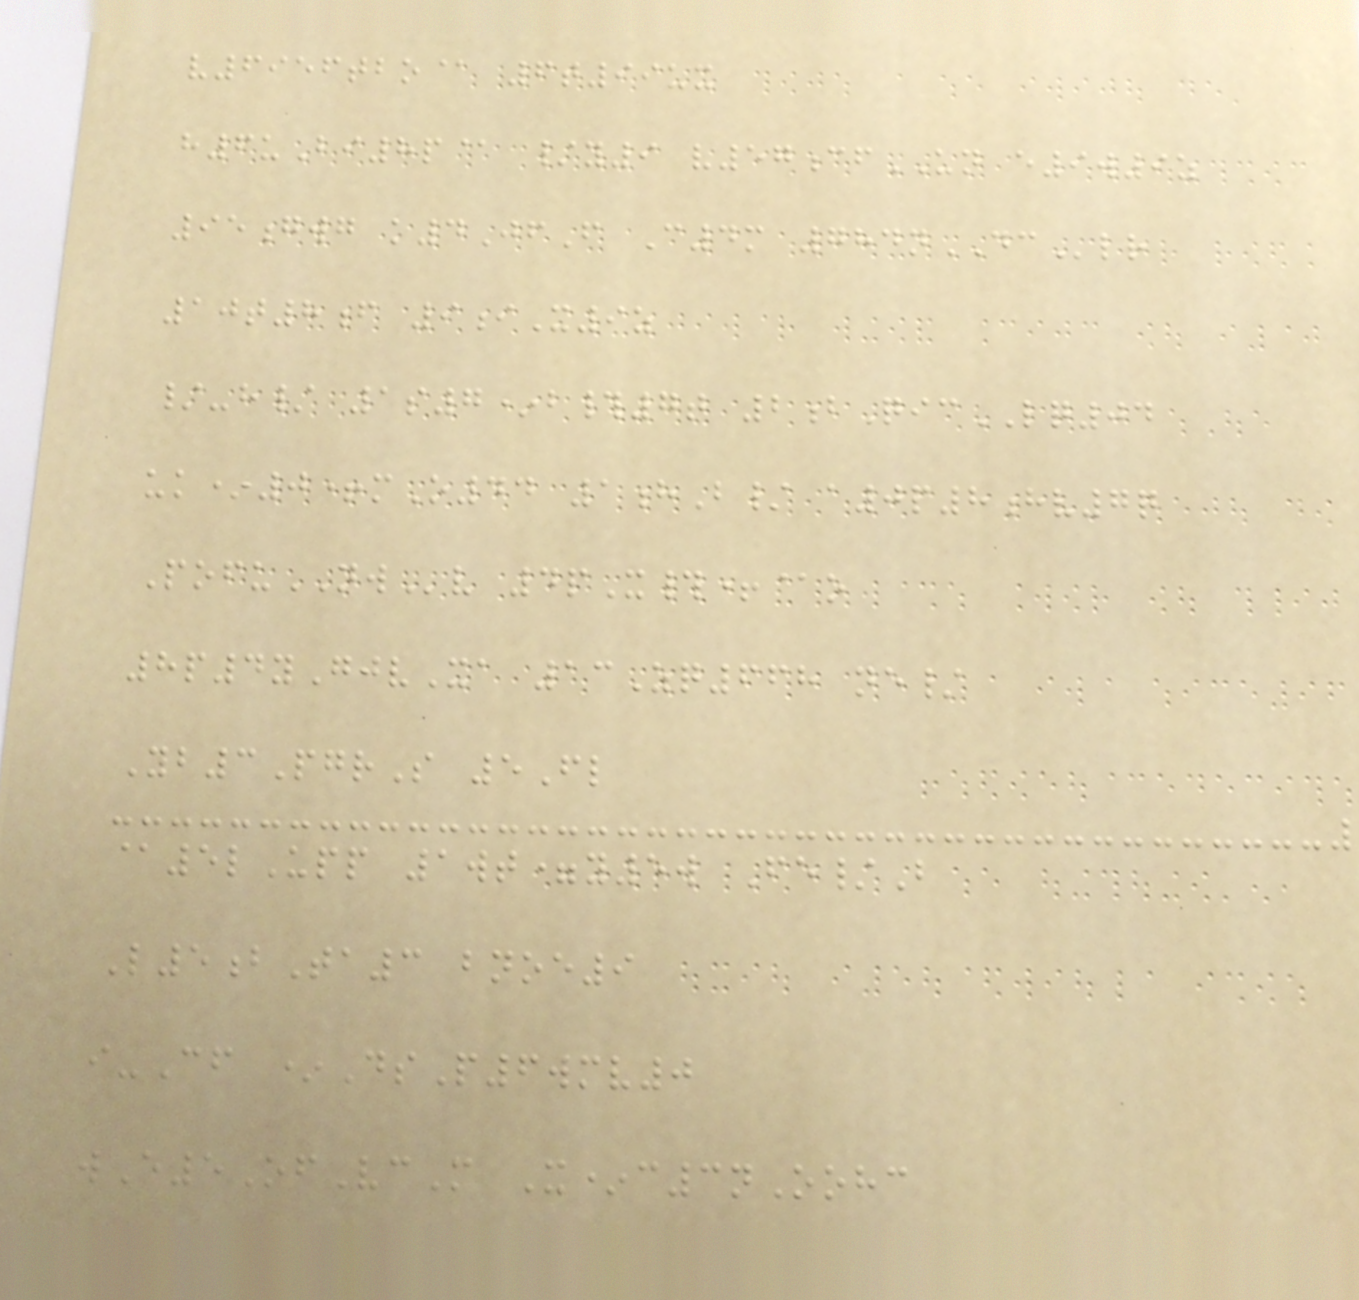v6956tbo@ 6t99ux
h6uBi8p@ /y9 v57cfUN e9w9z
95gwg k4JfF C4m 784nDClr
10t8f 9iX9z
/-h/ 1s7*b#7t 2bQicLQ04
uk*0+mO44 1hB/ a0p8hv7q
PofuNWv 4pX#+@o
8p4yGjvXa 13Zq668 ne/
Yb3PgrS 5Fl
@5lUpp 1wt=y5w Fe/B
L5bTa3 bnoe9
i-Cf *DsP6wmv0
wE5OfVcM X*c3nOohc
